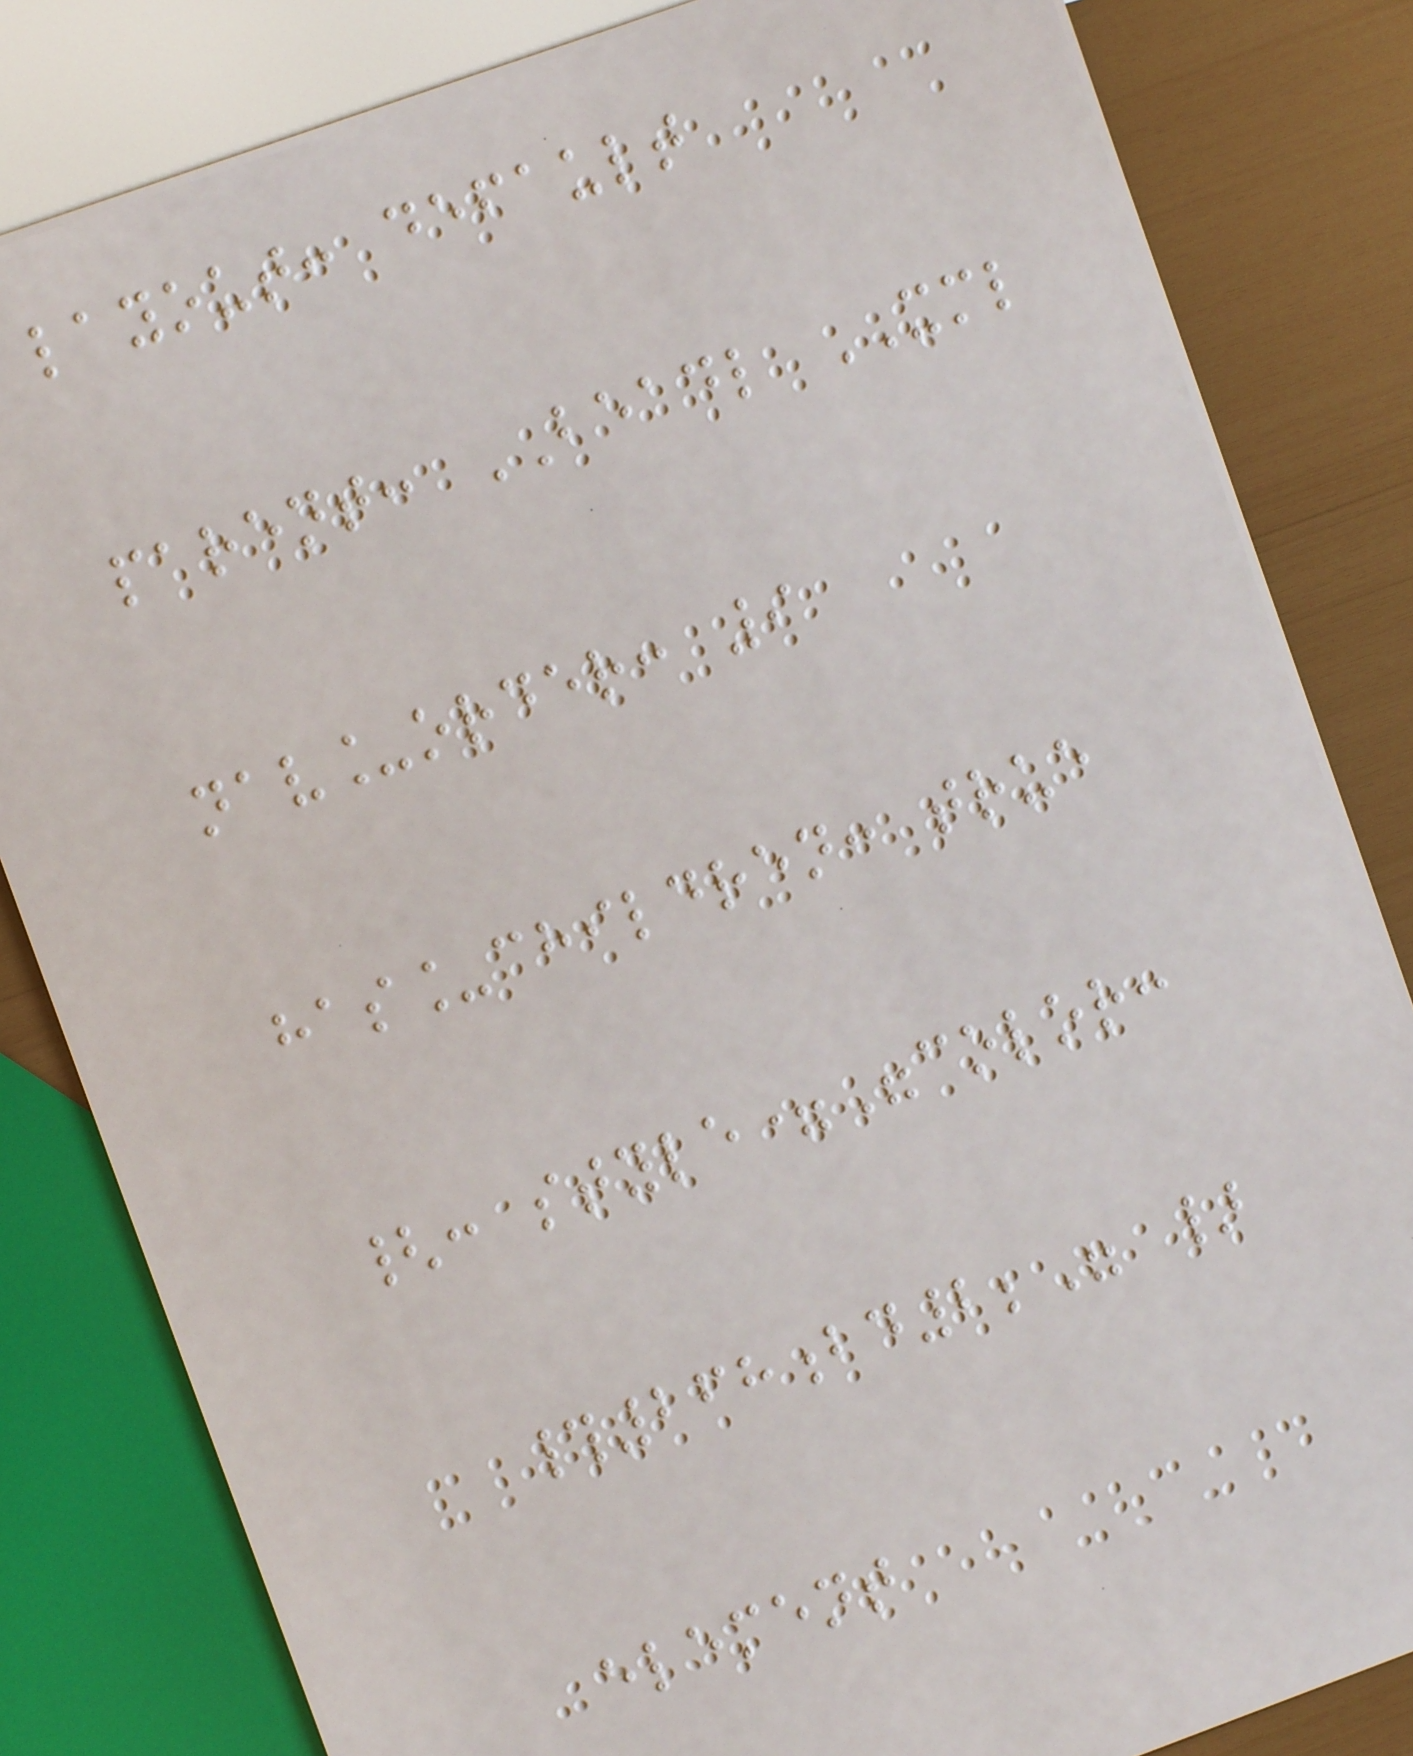layout: default
parent: BEADL XML
nav_order: 9
has_children: true
{: style="color:
#268bd2;" }
element
